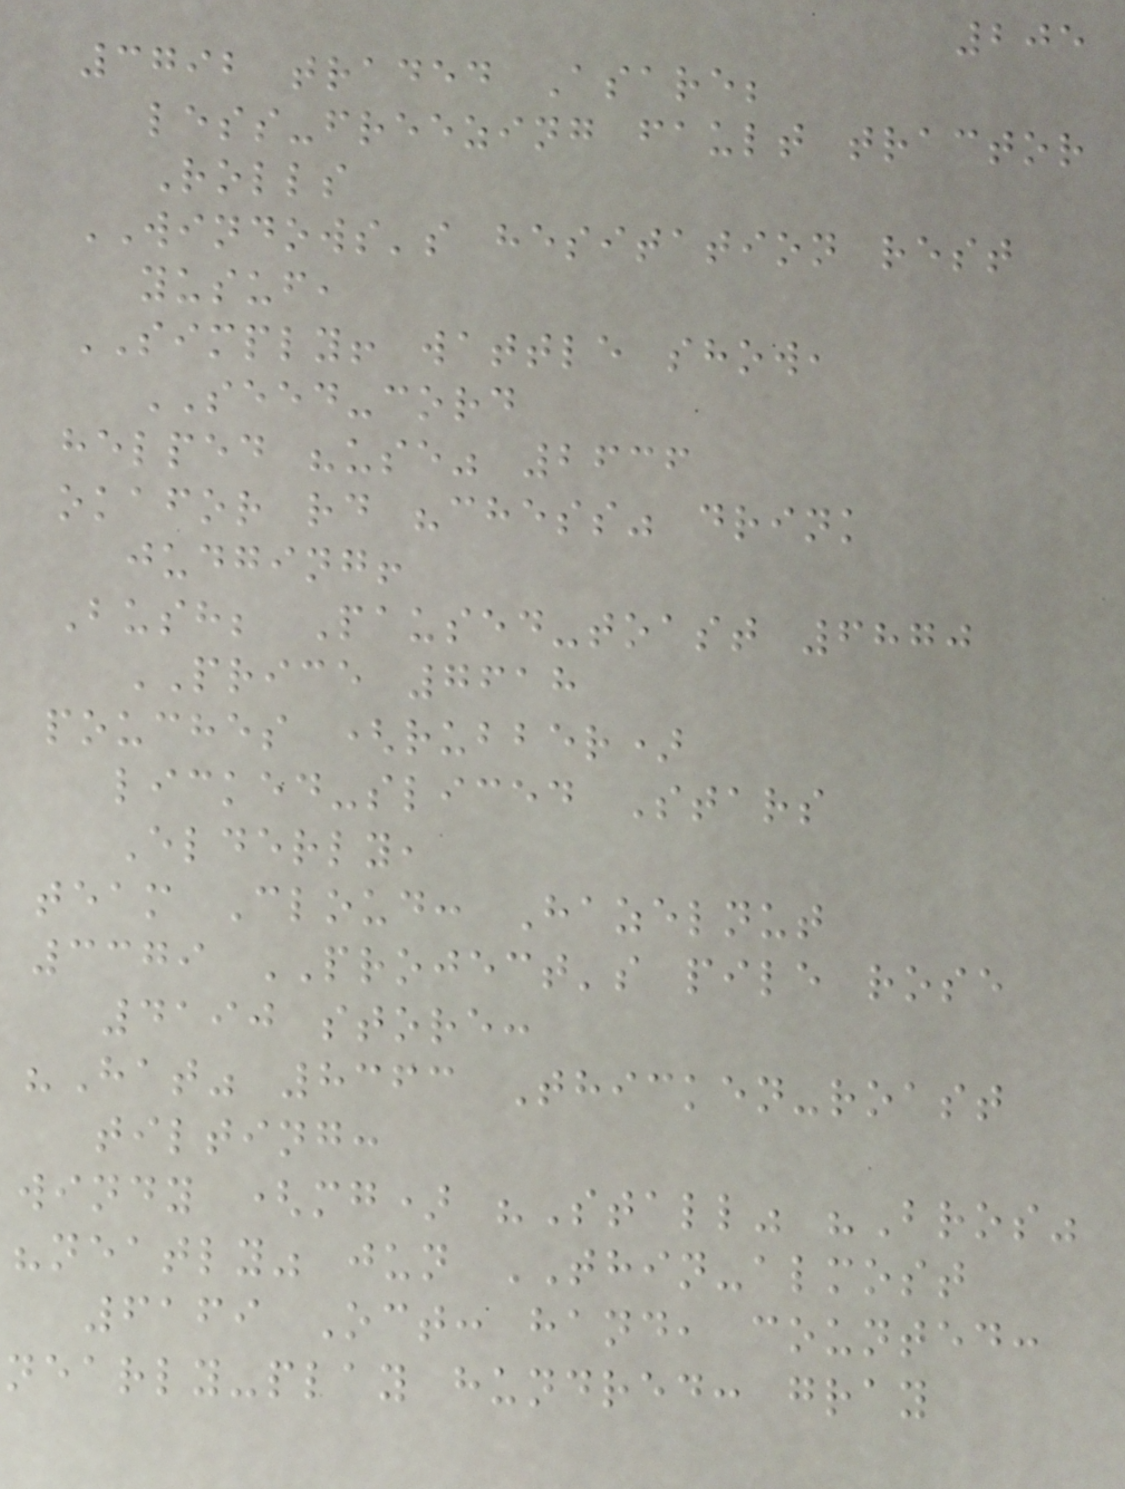205
3792 traded Asare;
less-freezing fault tractor
Rolls
WINDOWS's hesitation rest
yusuf,
SIMPLY! wattle show,
SEED-cord
helped "use" 2636
okafor rd "chess" drink
judging!
Bush; Paused-toast 6870
PRICE 7618
pouches (rubber)
licked-sliced Stars
Elderly,
team Cloud: Hazelnut
3379 PROJECT's pile rose
4190 store:
"Hat" 8363 Thicken-roast
tilting:
windy (mg) "Stall" "Bros"
"neatly" jun THIN-almost
6169 Oct: hand, counted:
nearly-play hundred: gray
